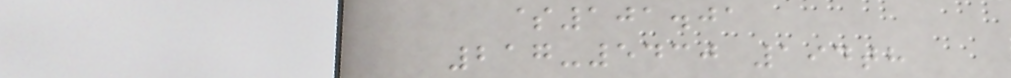$101.01
217-5430 194th
